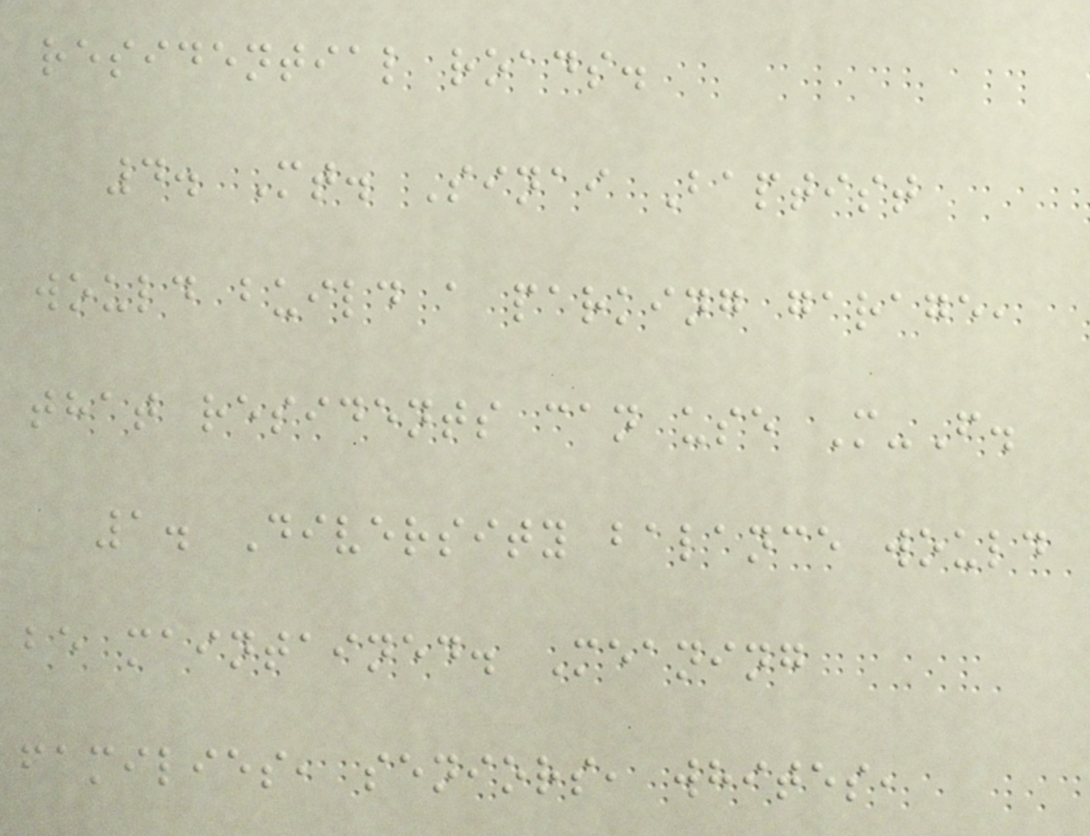residential roads.
4. Mt. Sinai Baptist
would build a parking garage,
that residents can use M-F.
1. Diversity balance would
be maintained. Meaning
families, seniors, whites,
